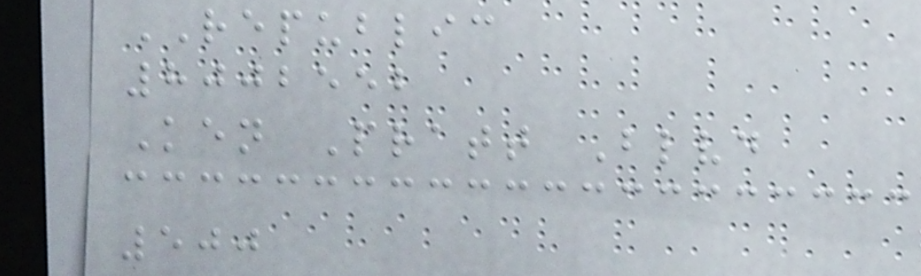REPUBLIC
8002552
Ken Pratt Blvd
500
